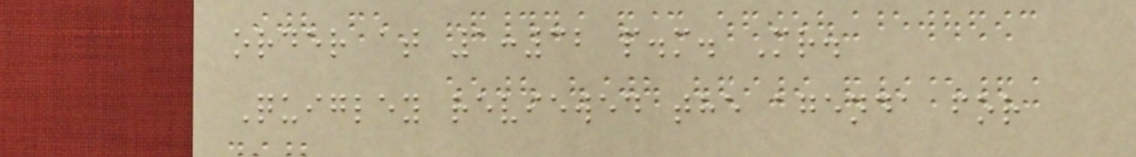order at 1:32 p.m. Mr.
Quigley reviewed the agenda for
